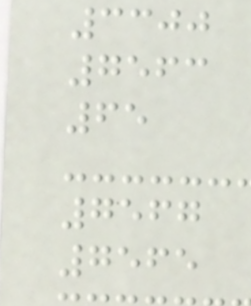3300
7563
65
7567
7565
